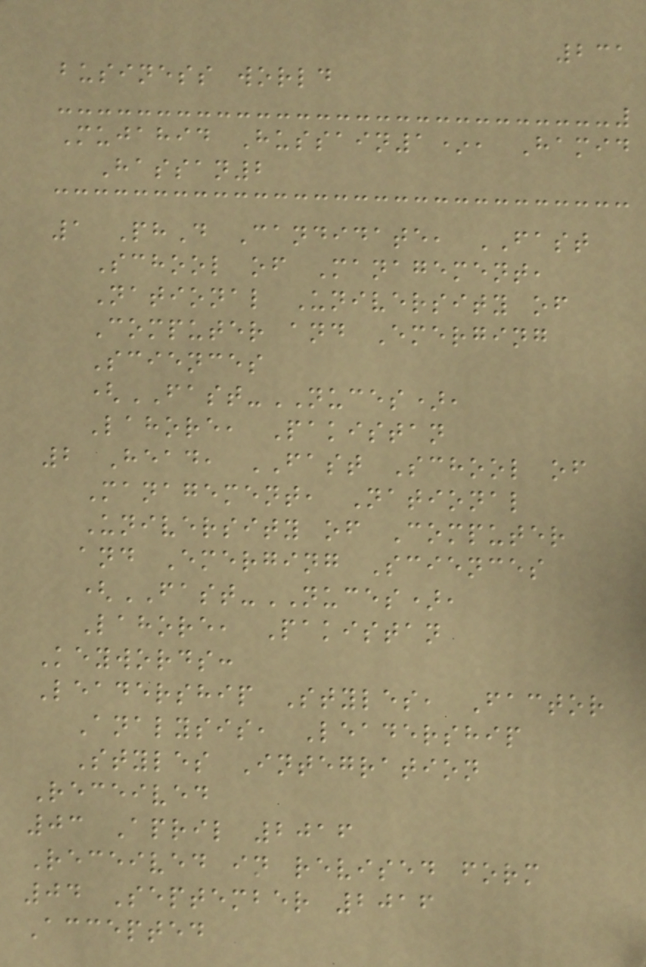231
business world
Mujahid Hussain1*, Hamid
Hassan2
1 PhD Candidate, FAST
School of Management,
National University of
Computer and Emerging
Sciences
(FAST-NUCES),
Lahore, Pakistan
2 Head, FAST School of
Management, National
University of Computer
and Emerging Sciences
(FAST-NUCES),
Lahore, Pakistan
Keywords:
Leadership Styles, Factor
Analysis, Leadership
Styles Integration
Received
03 April 2016
Received in revised form
04 September 2016
Accepted
